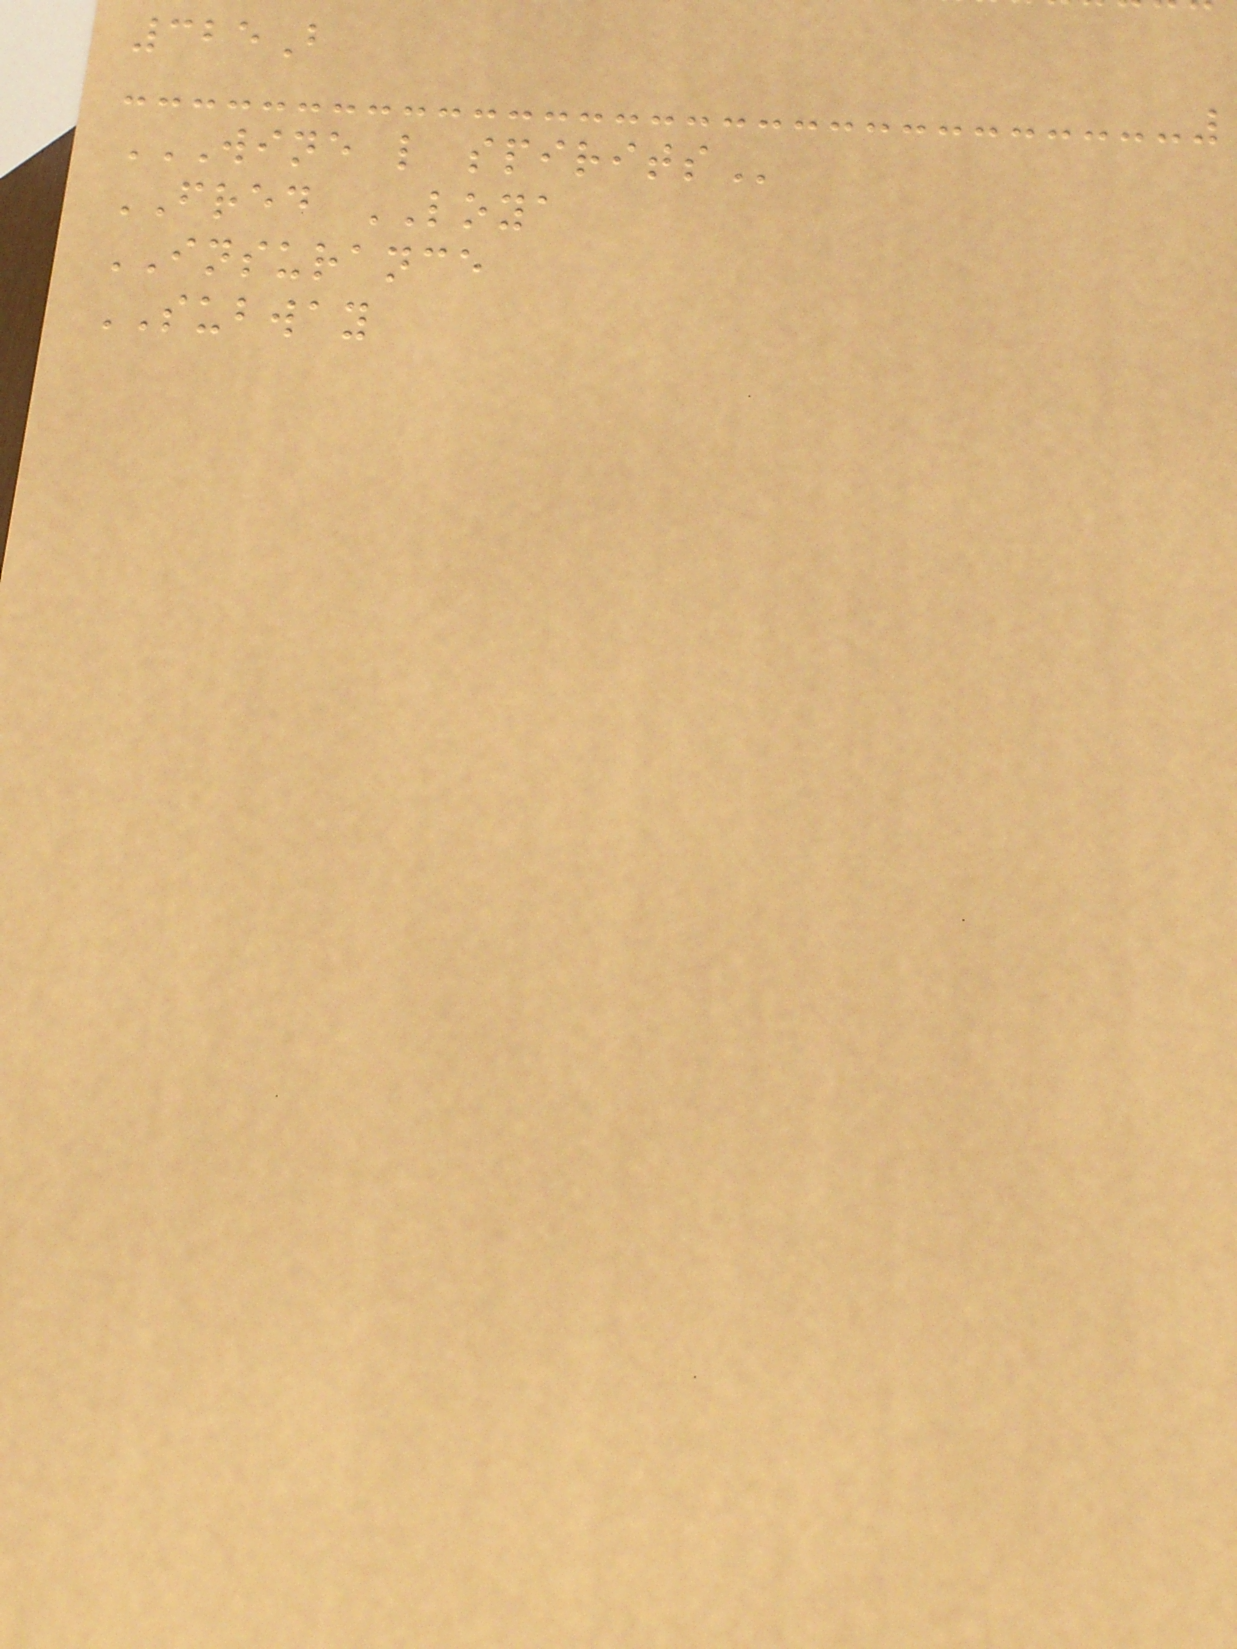325B
WINE L SPIRITS
FRED LOYA
INSURANCE
SUBWAY
